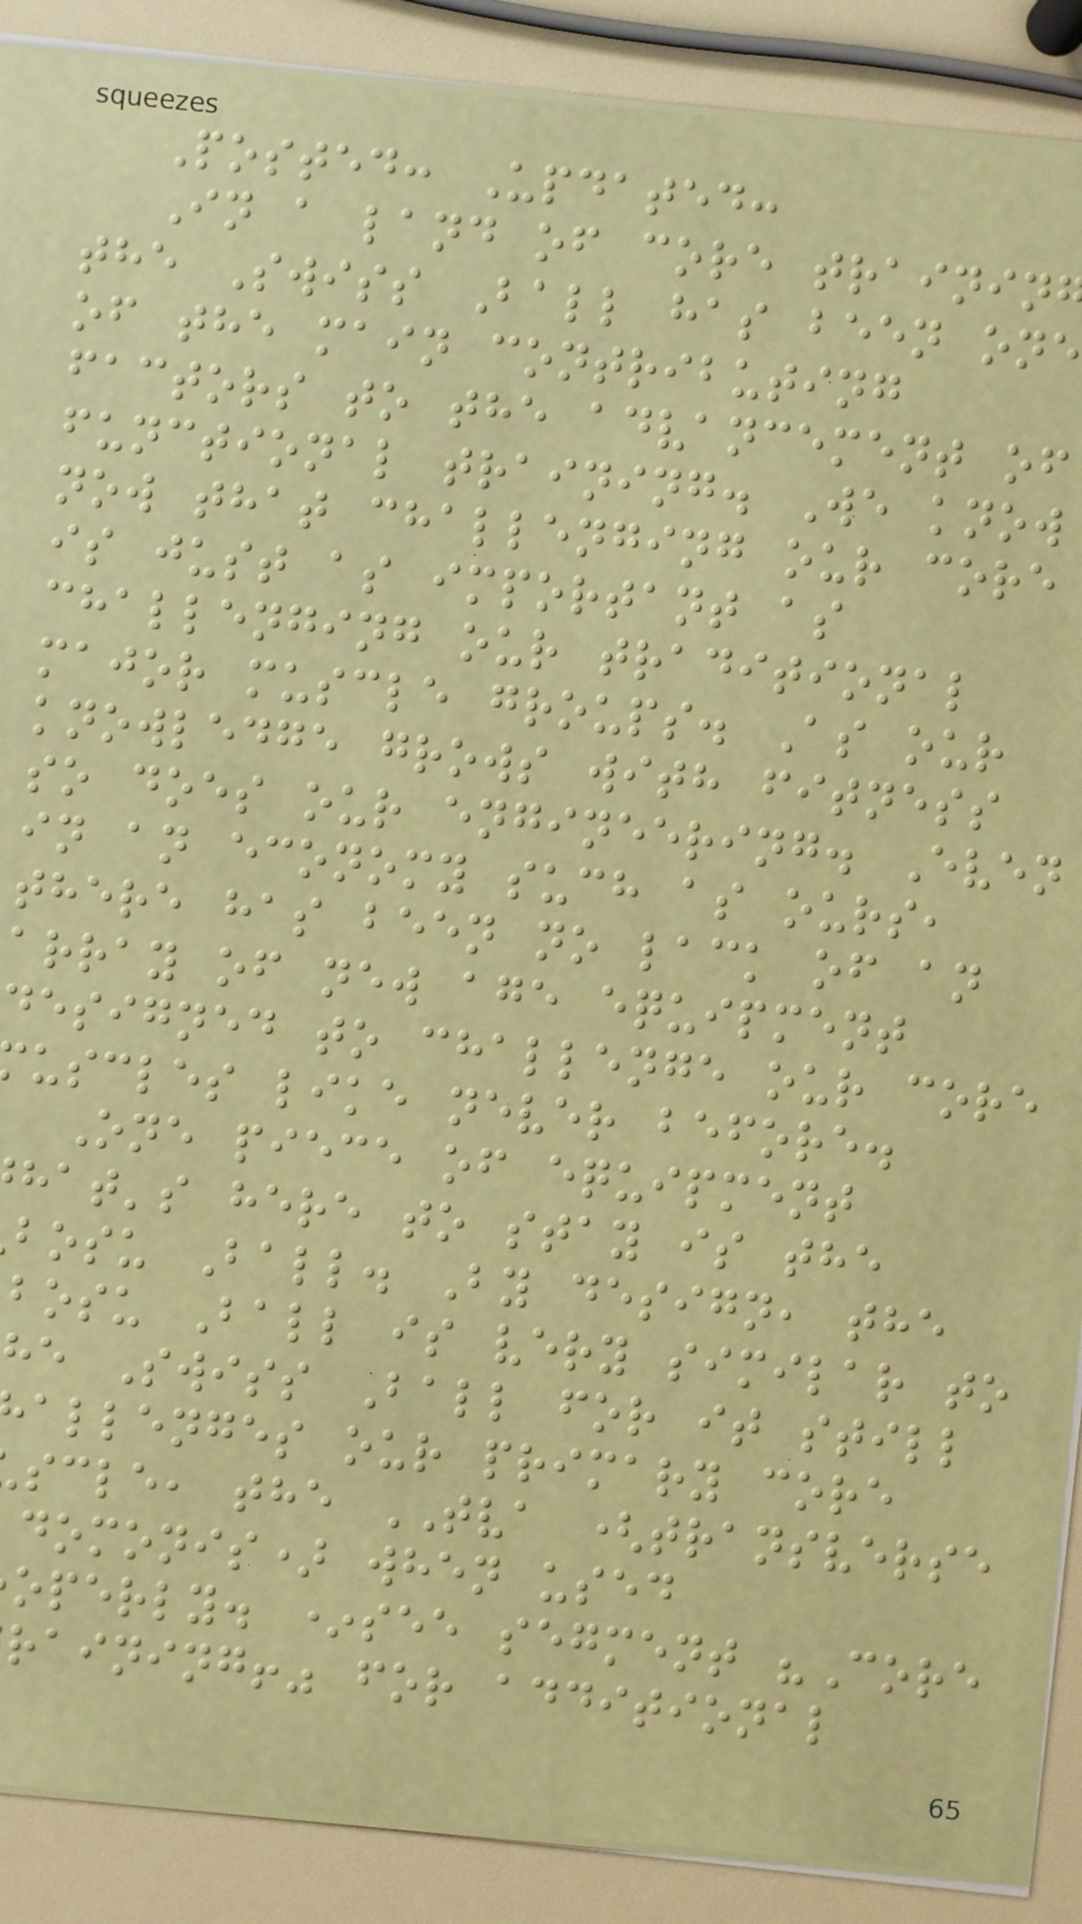Posted: Updated:
In a land of core trainin
the Swiss Ball has been one
of the main contributing
factors to the advancement of
functional training. We know
now that challenging our core
is just as important as
challenging our traditional
major muscle groups. As our
knowledge grows with fitness
so does our engineering. Even
in an economy such as ours,
there has been no lack of an
array of new age equipment
designed to challenge our core
uscles like never before.
One piece of equipment
hat's here to stay is the
bosu Ball. By design, the
bosu Ball is very similar to
he Swiss Ball for it still
allenges our primary core
scle, the TVA (transverse
domonis) when used
operly. *see segment "Core
raining!" for additional
